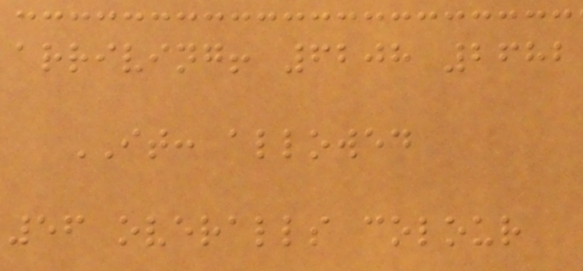arriving! 6208 2682
IT: allowed
56 overalls colour
